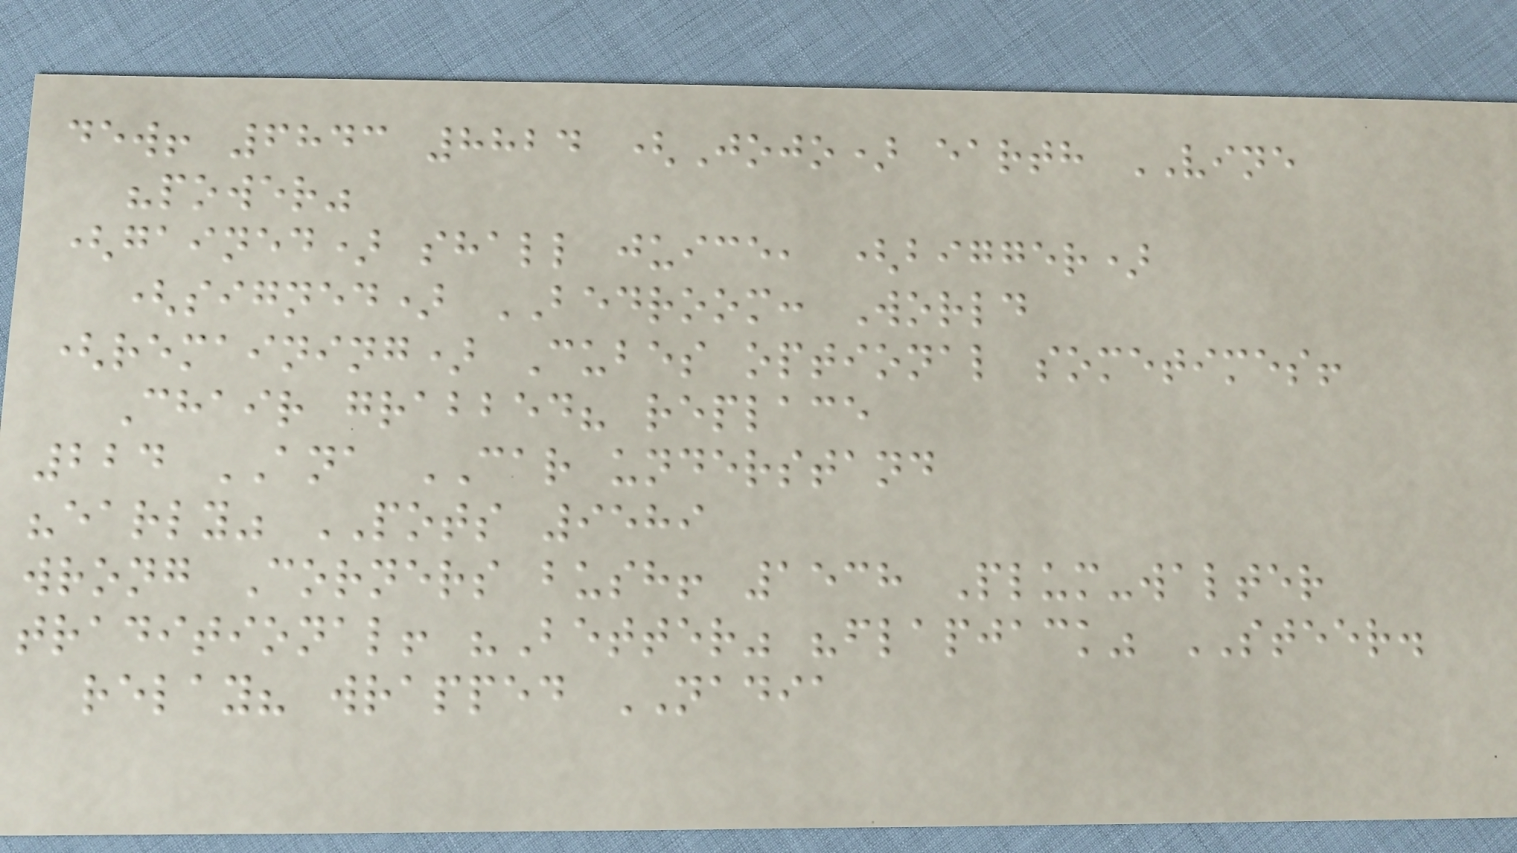dew! 6843 8824 (Jojo) earth VINE
"power"
(gained) shall juice, (bigger)
(signed) BEDROOM: World
(remaining) Cubes optional sometimes!
Chair grabbed? replace
224 ANA CAR understand
"early" POTS 9589
wrong Corners bush! 1538 Plum-walter
traditional! "Better" "flapjack" STEER.
relay? wrapped NADIA
